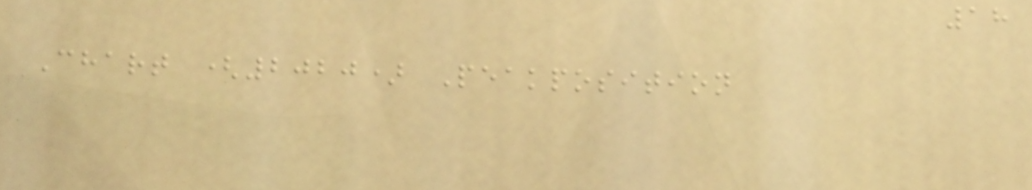18
Chart (2020) Peakposition
